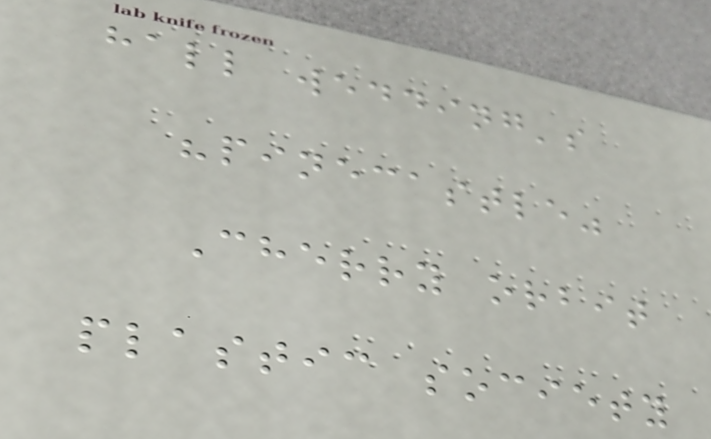hall wedding's
"pinecastle"
Cherry orbit
plastic society
